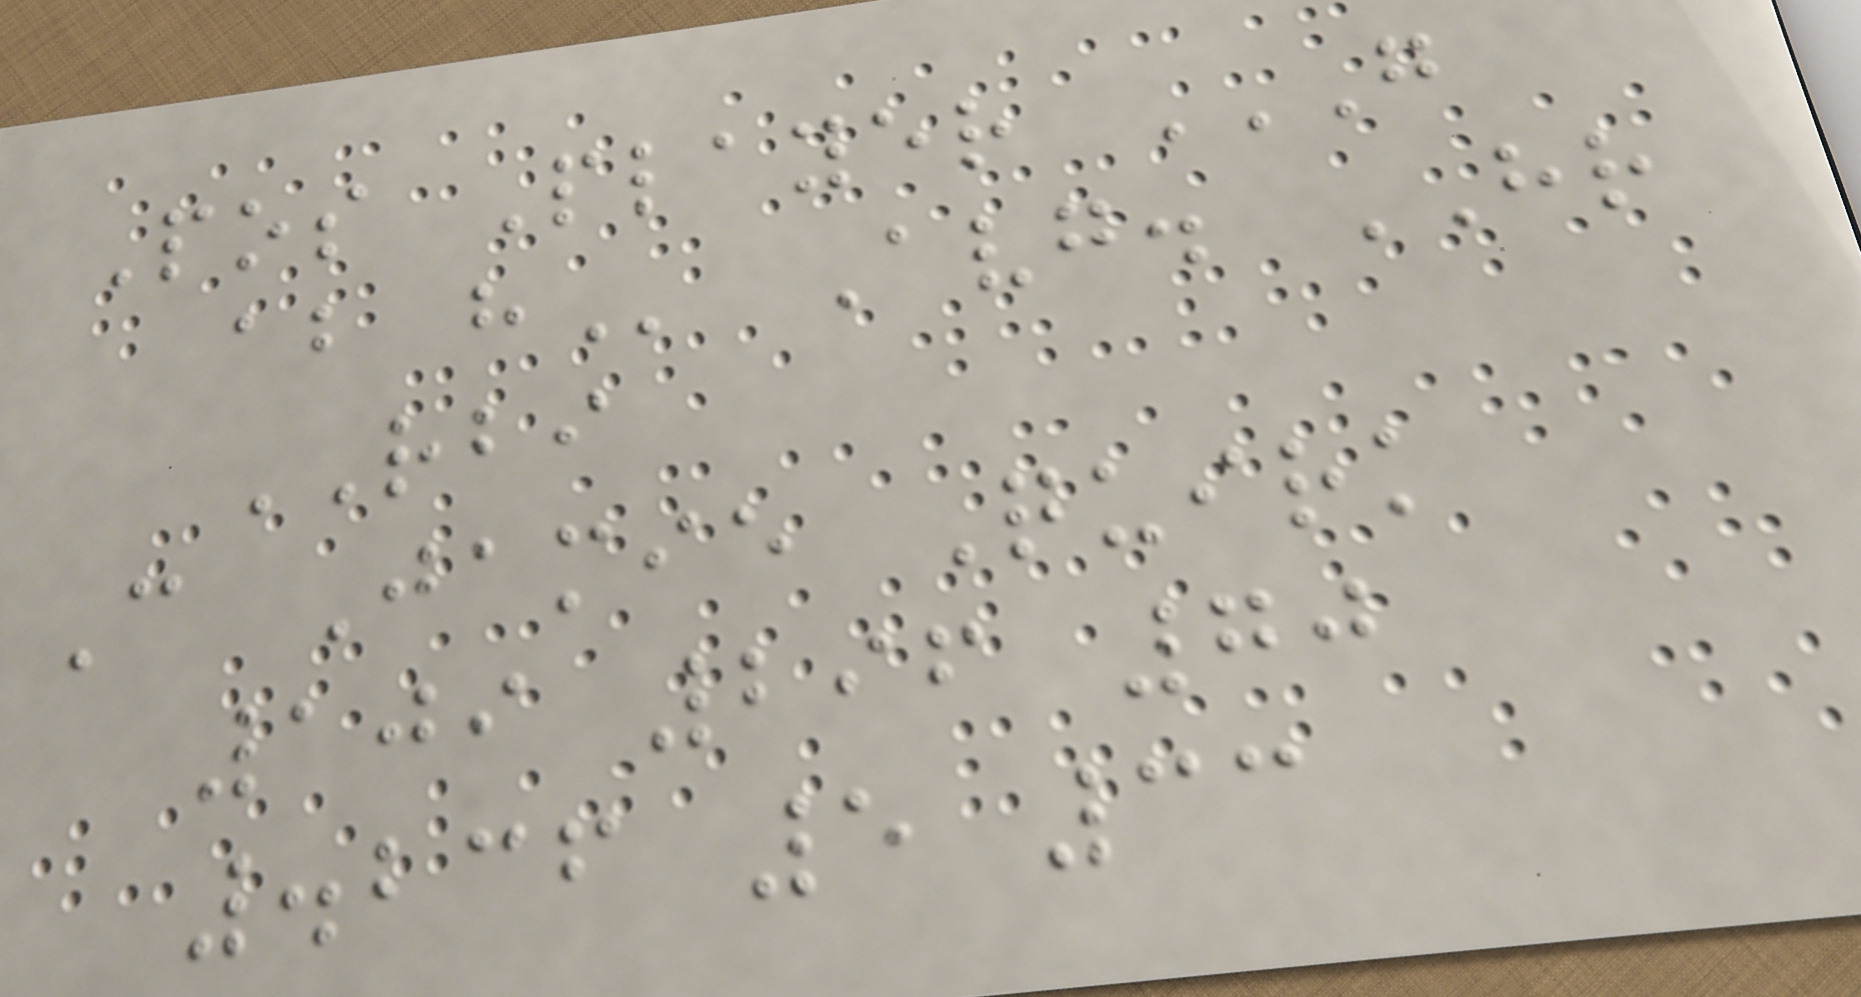Pos Player G
AB H Avg. HR
RBI
C Jamie Quirk
109 296 70
.236 5 33
